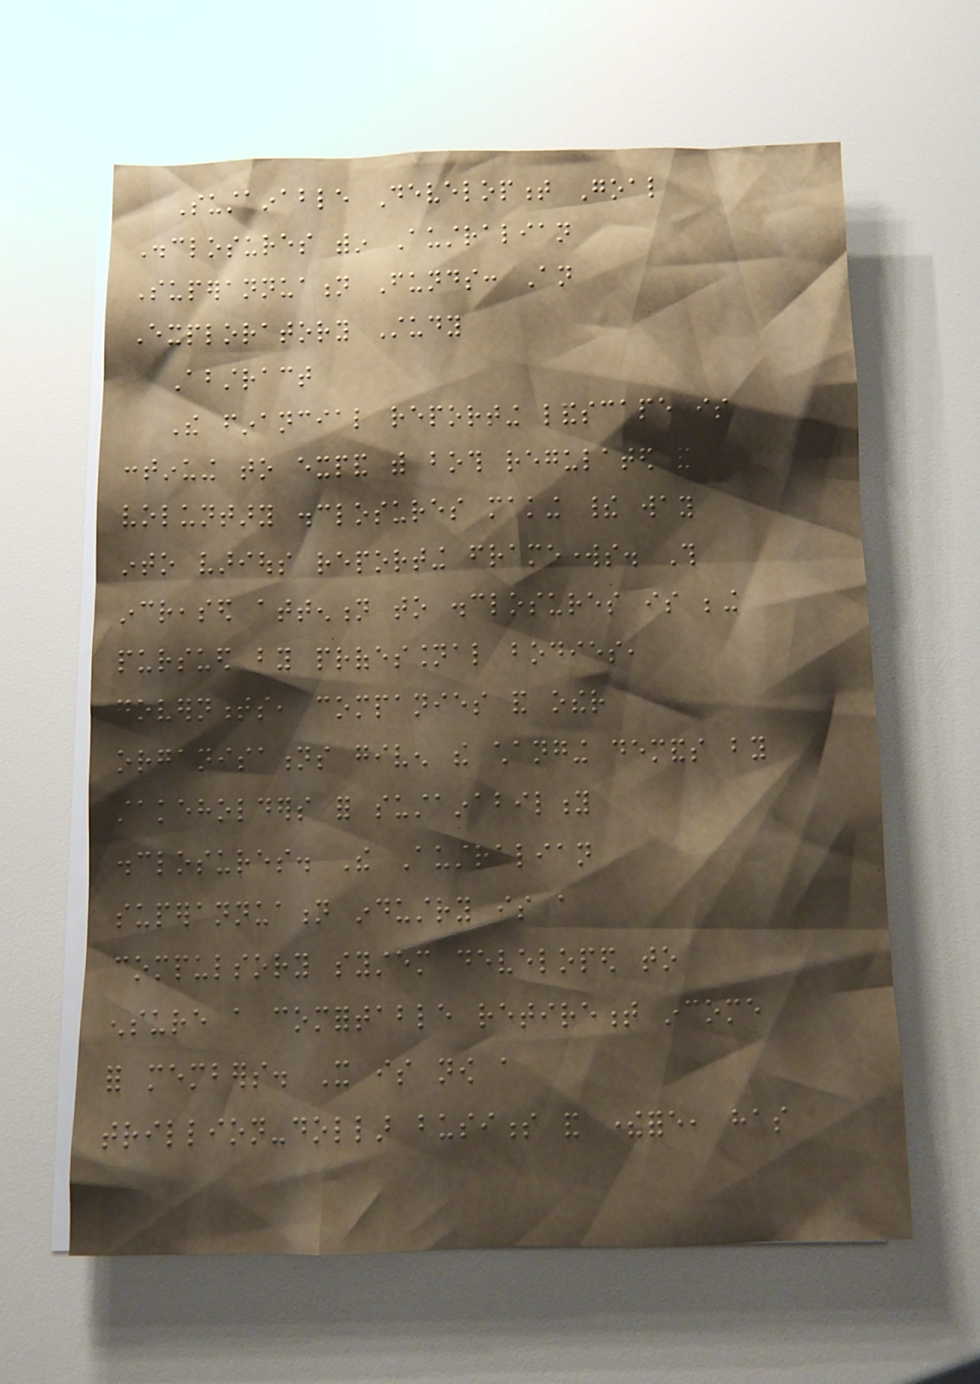Sustainable Development Goal
Disclosures within Australian
Superannuation Funds: An
Exploratory Study
Abstract
The financial reporting landscape is
continuing to expand with both regulated and
voluntary disclosures making their way
into various reporting frameworks. This
increased attention to disclosures is being
pursued by professional bodies,
governments, companies and other
organisations given the changing demands by
stakeholders for sustainability
disclosures. The Australian
superannuation industry is a
compulsory system developed to
ensure a comfortable retirement income
for members. It is now a
trillion-dollar business and therefore, has
